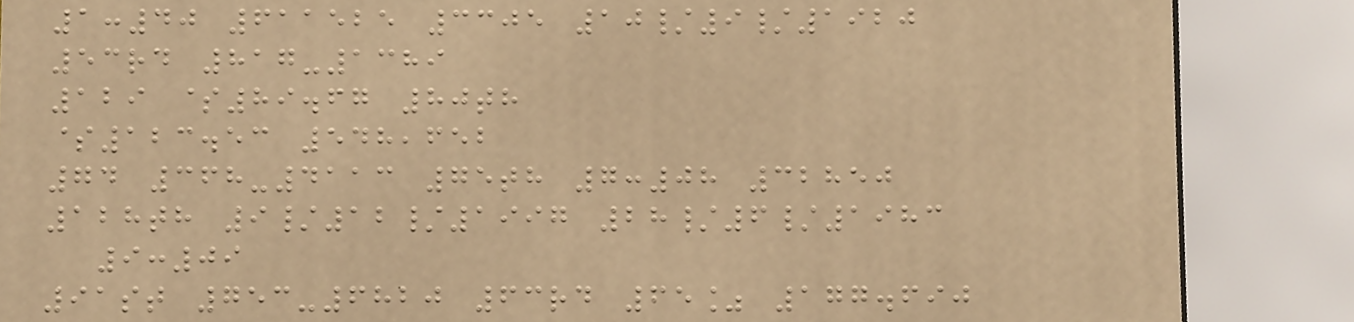1:40 611525 3305 10/9/1920
53rd 817-1389
129 $89.67 80th
$123.53 548,652
74 368-4113 75th 7:08 32850
128th 9/12/1997 28/6/1983
9:09
91st 753-6820 63rd 65% 177.690
